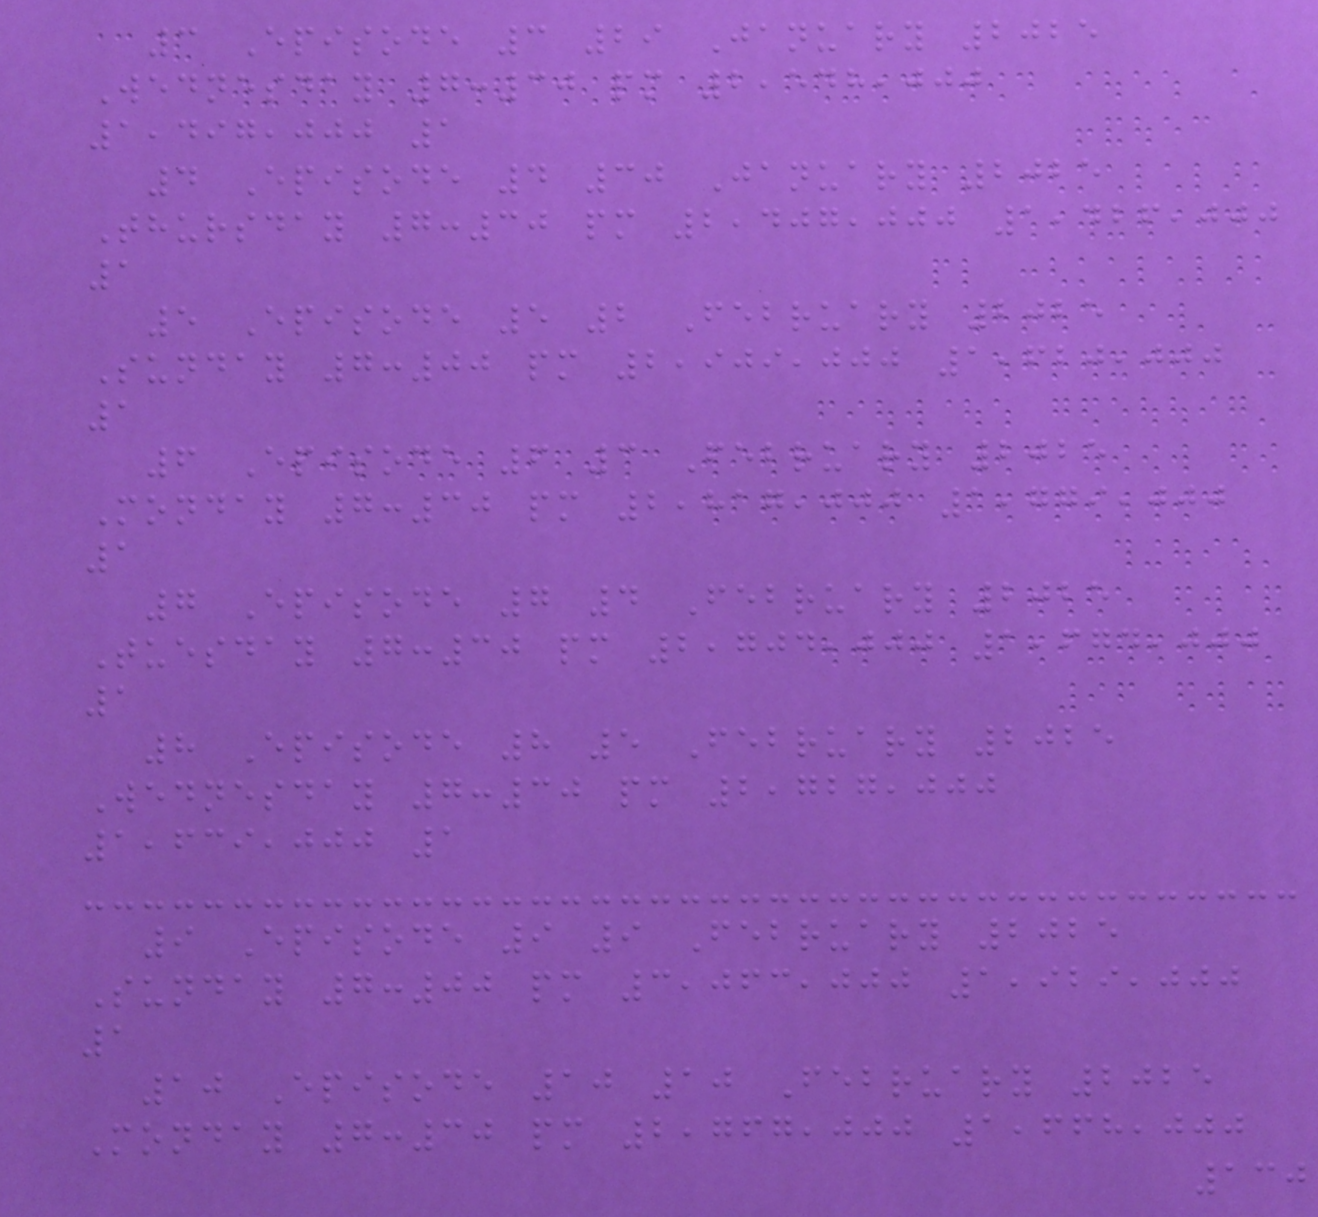3 Episode 3 29 January 2025
Wednesday 7:30 pm 2,548,000
1,497,000 1
4 Episode 4 30 January 2025
Thursday 7:30 pm 2,407,000 1,426,000
1
5 Episode 5 2 February 2025
Sunday 7:00 pm 2,909,000 1,620,000
1
6 Episode 6 3 February 2025
Monday 7:30 pm 2,817,000 1,779,000
1
7 Episode 7 4 February 2025
Tuesday 7:30 pm 2,704,000 1,674,000
1
8 Episode 8 5 February 2025
Wednesday 7:30 pm 2,727,000
1,639,000 1
9 Episode 9 9 February 2025
Sunday 7:00 pm 3,063,000 1,929,000
1
10 Episode 10 10 February 2025
Monday 7:30 pm 2,767,000 1,668,000
130
